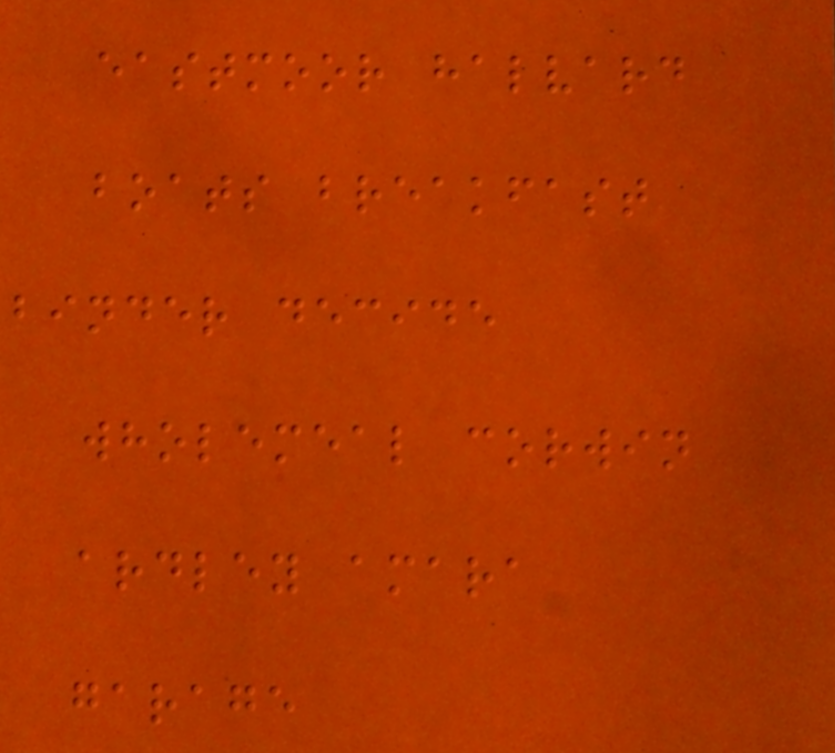eastmoor halvard
boats breakfast
binder decide
wholemeal corwin
ardley amara
garage
